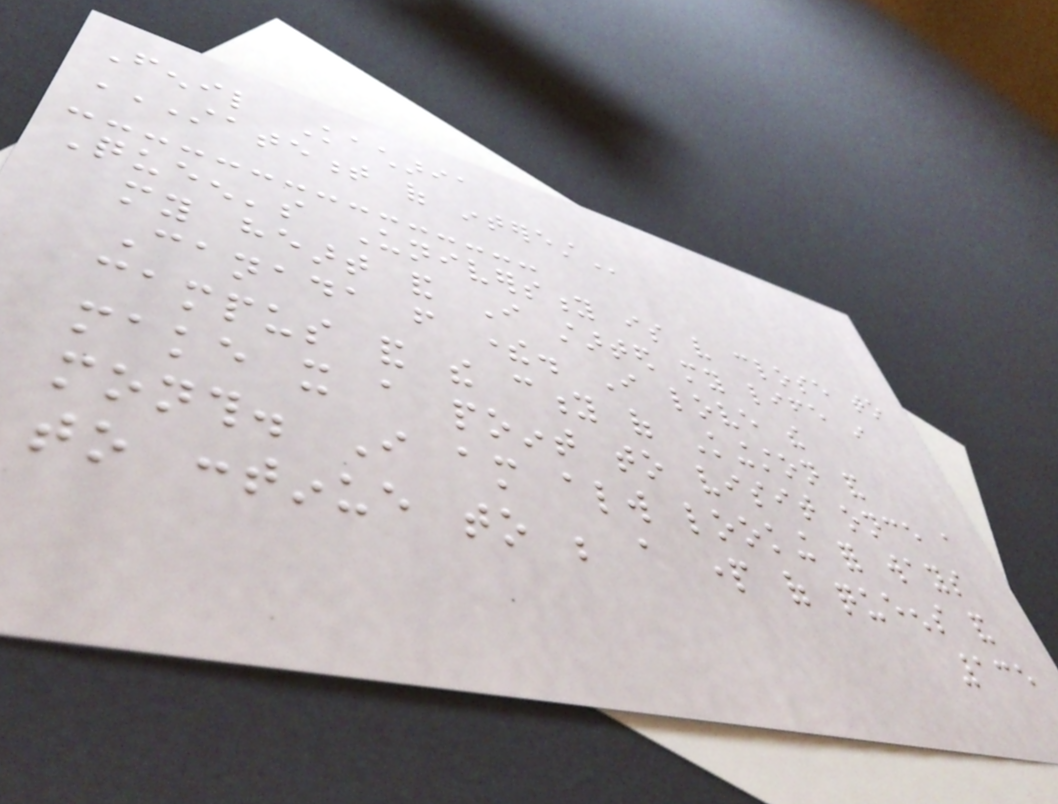Fenil Kacharia
STATEMENT OF INTEREST
Queen's University is very close to
my heart and I started my life in
Canada from there. I love the
campus and the city of Kingston and
make it a point to visit once a
month. I am always looking for ways
to continue to be a part of queens and
135
